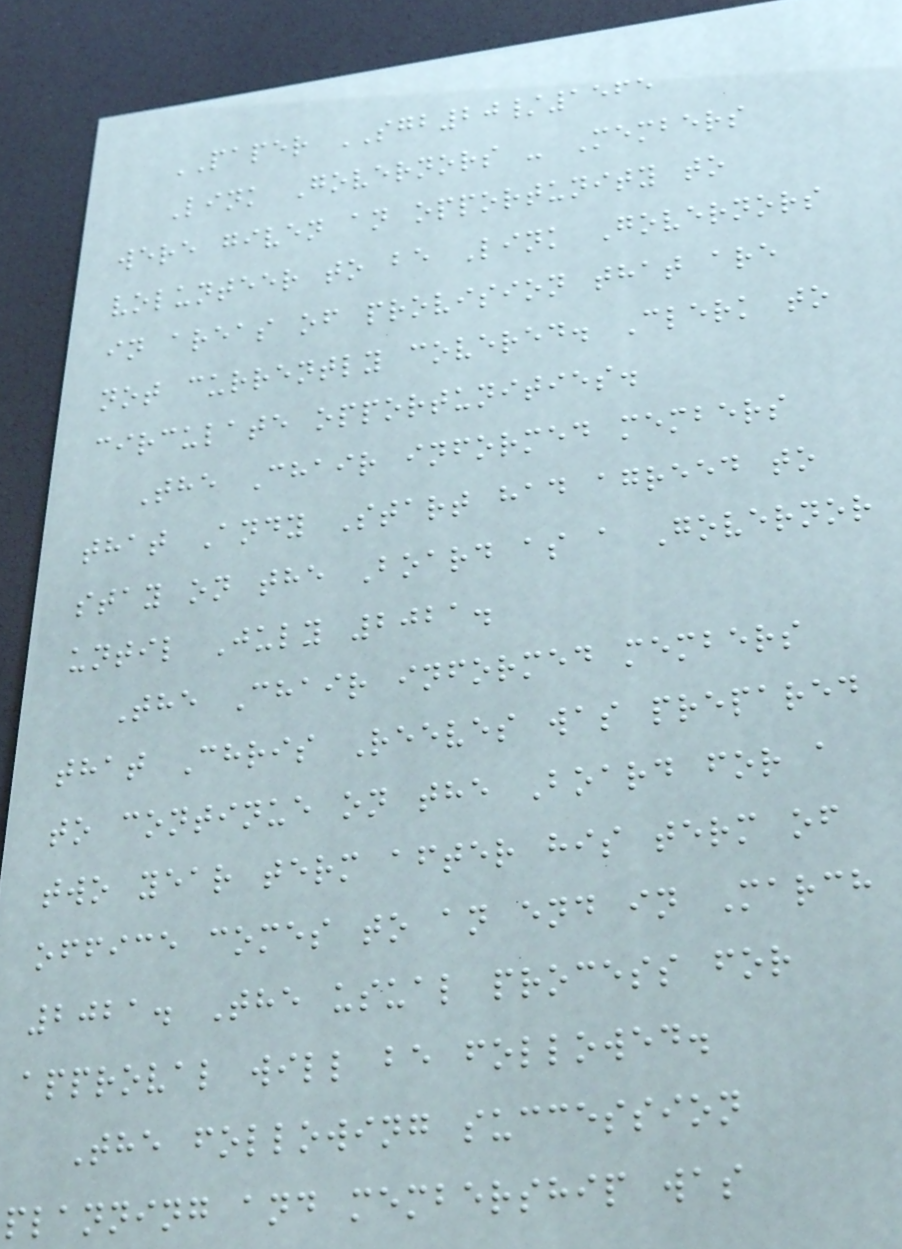PAPER SGB20/1565
Link Governors - Members
were given an opportunity to
volunteer to be Link Governors
in areas of provision that are
not currently covered. Clerk to
circulate opportunities.
The Chair informed members
that Andy Start had agreed to
stay on the Board as a Governor
until July 2021.
The Chair informed members
that Chris Reeves was prepared
to continue on the Board for a
two year term after his term of
office comes to an end in March
2021. The usual process for
approval will be followed.
The following succession
planning and membership was
